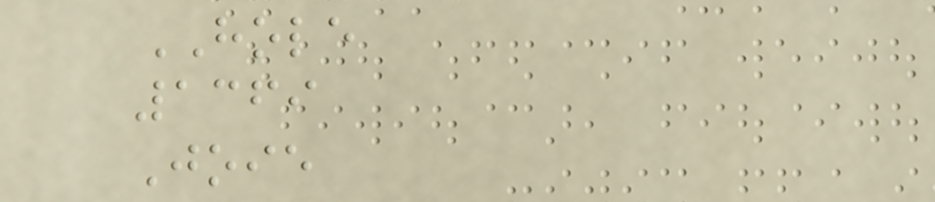HOLE
1369
Joie
